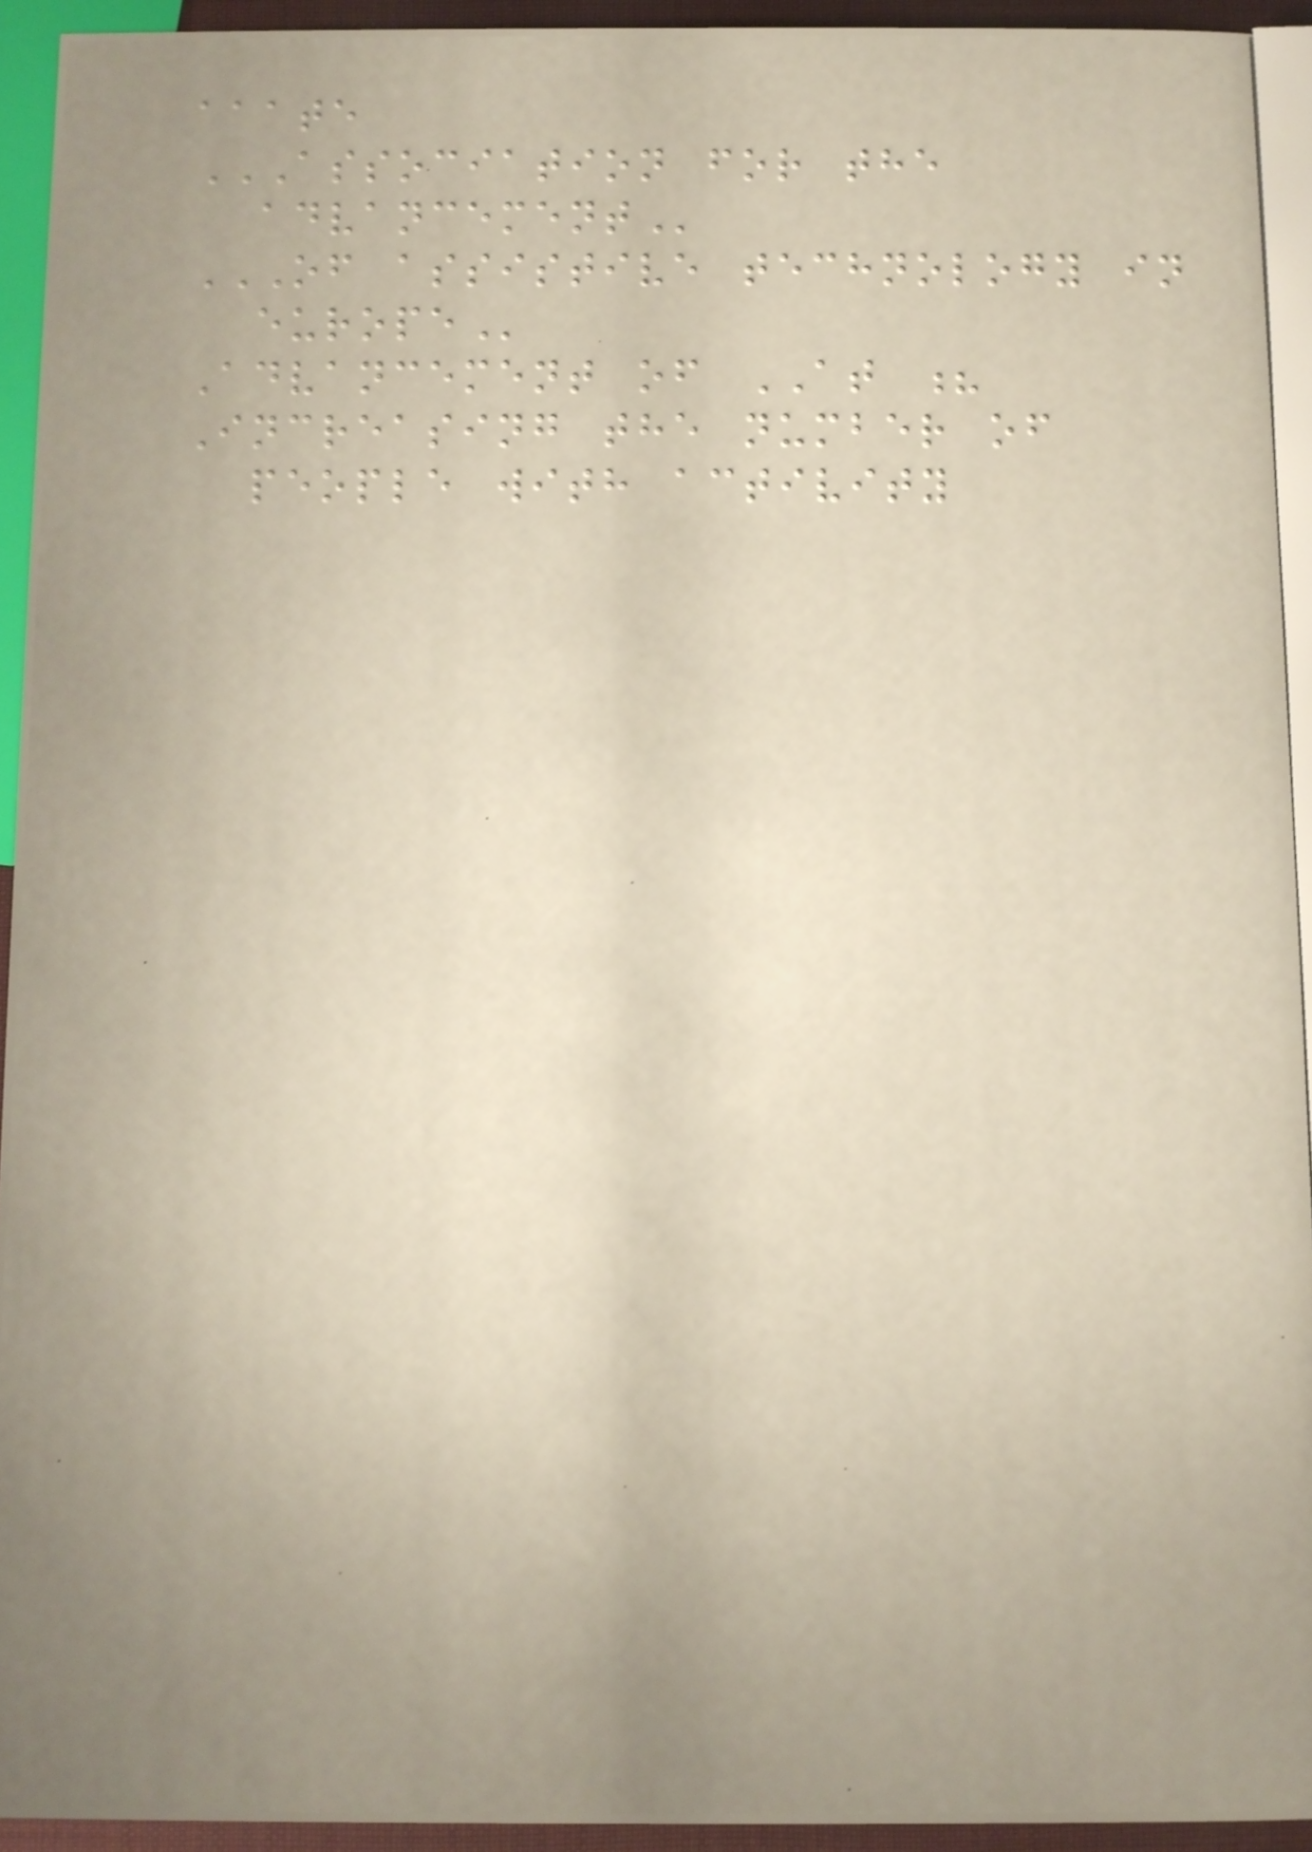aaate
ASSOCIATION FOR THE
ADVANCEMENT
OF ASSISTIVE TECHNOLOGY IN
EUROPE
Advancement of AT ?
Increasing the number of
people with activity
